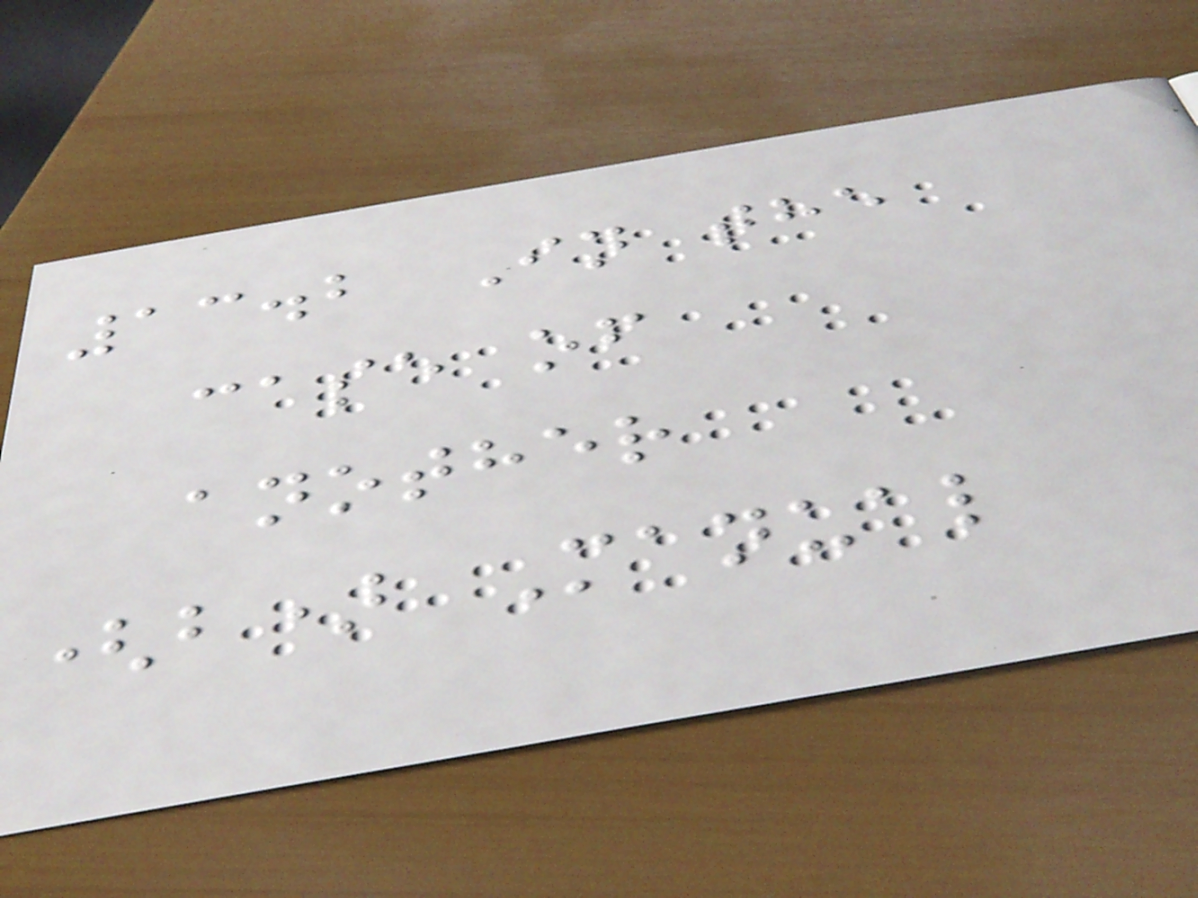13.2 In the
case of
another
(b) Manual
